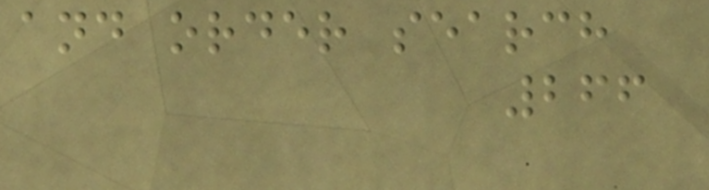and order search
266
